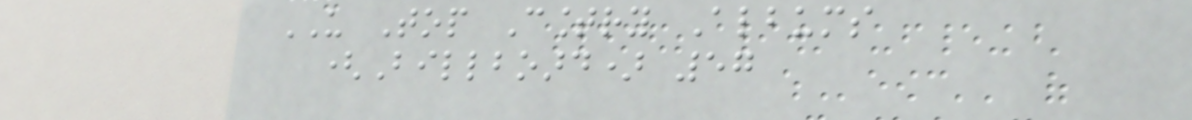US Top Country Albums
(Billboard) 57
